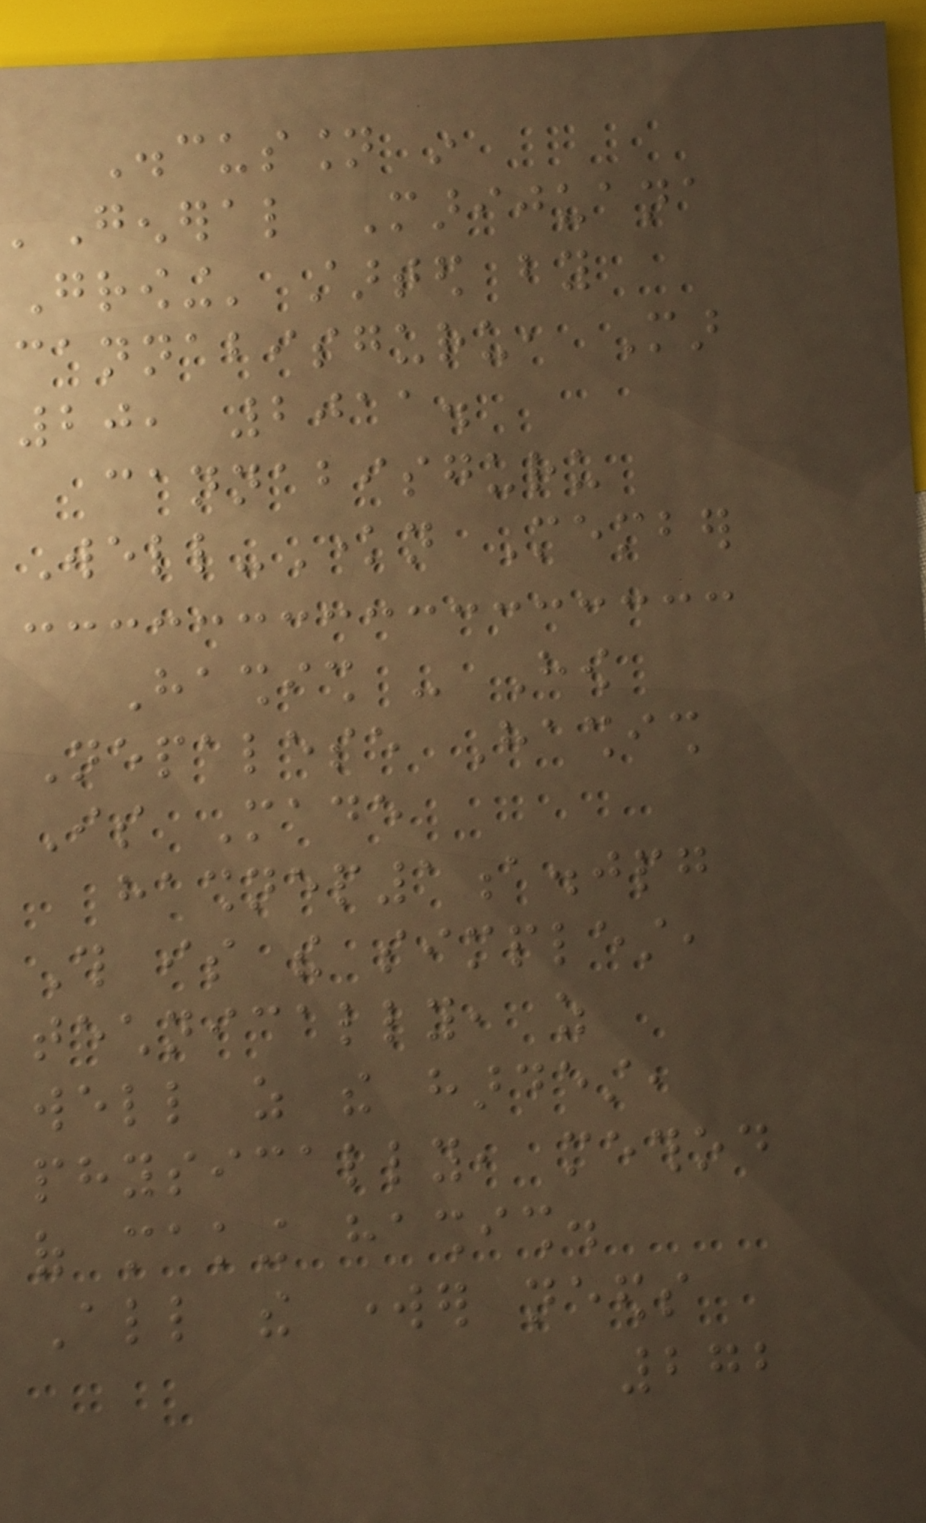Discussion in
'General Marijuana
Growing' started by
cannabisguru, Mar
20, 2011.
cannabisguru
Well-Known Member
Hashish - How
Nepalese Hashish
Is Made
hashnep1a.jpg
This is the simplest,
technically, as
well as the hardest,
physically, method
of making hashish.
All the worker needs
272
